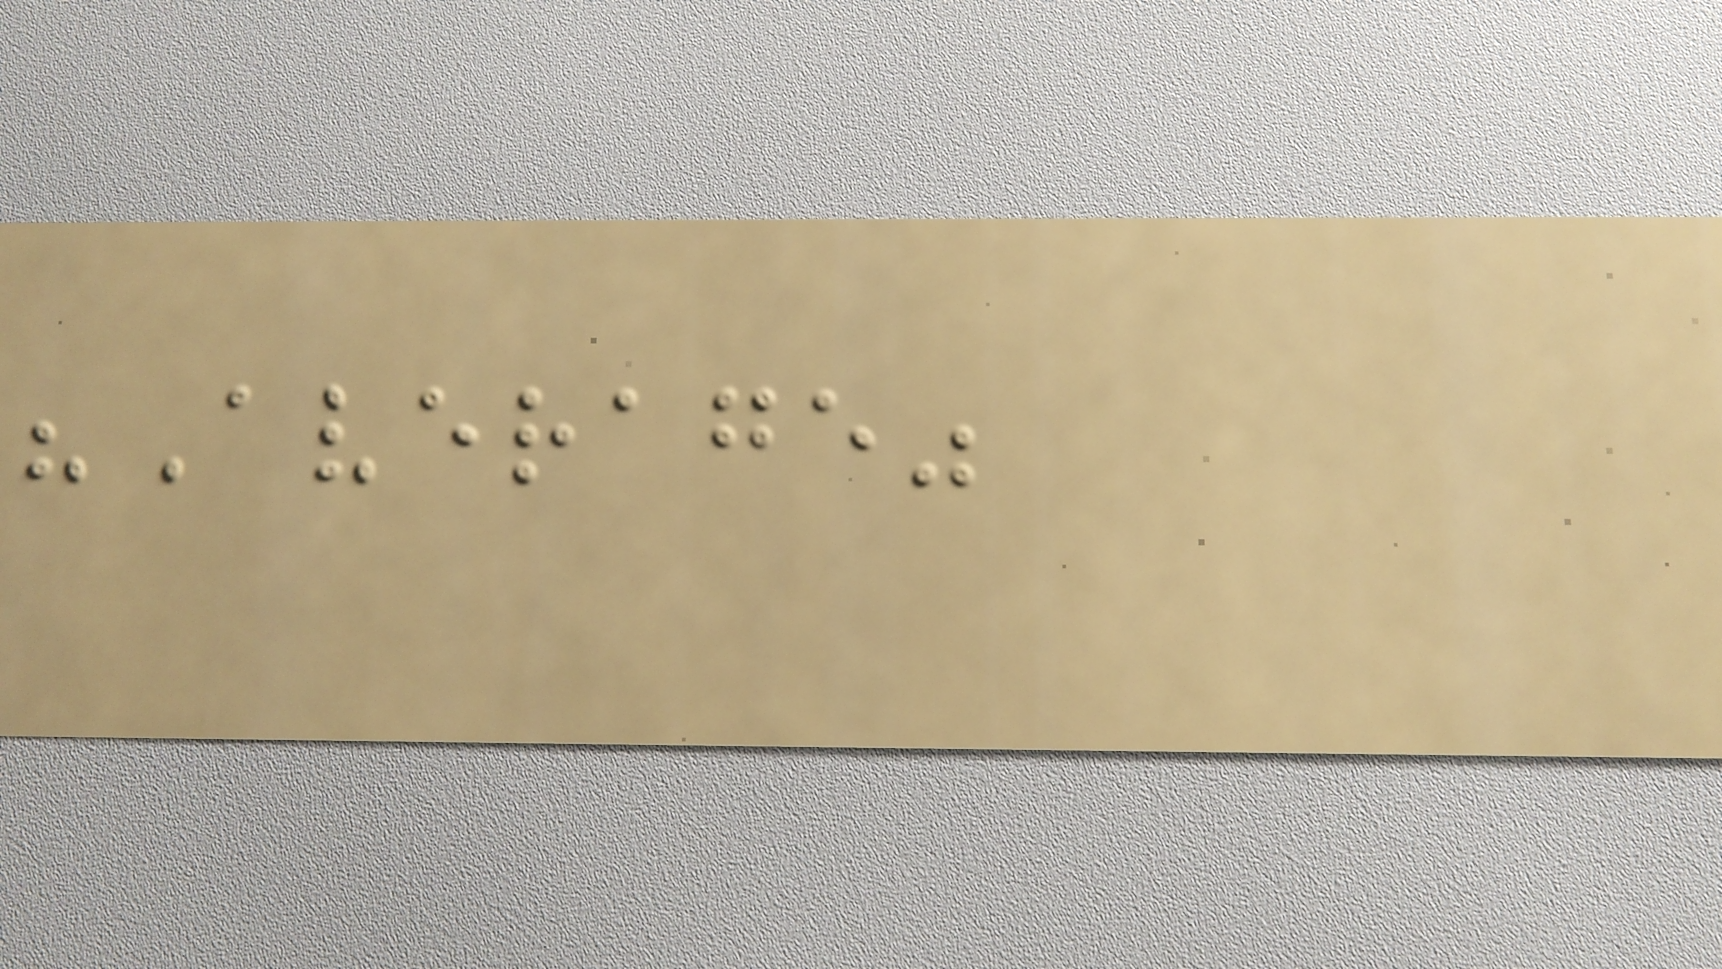"Average"
